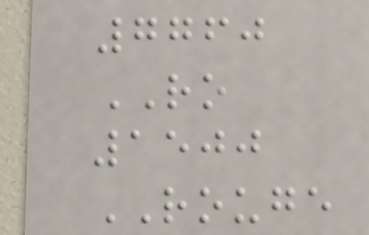7760
RO
1500
ROUGE
